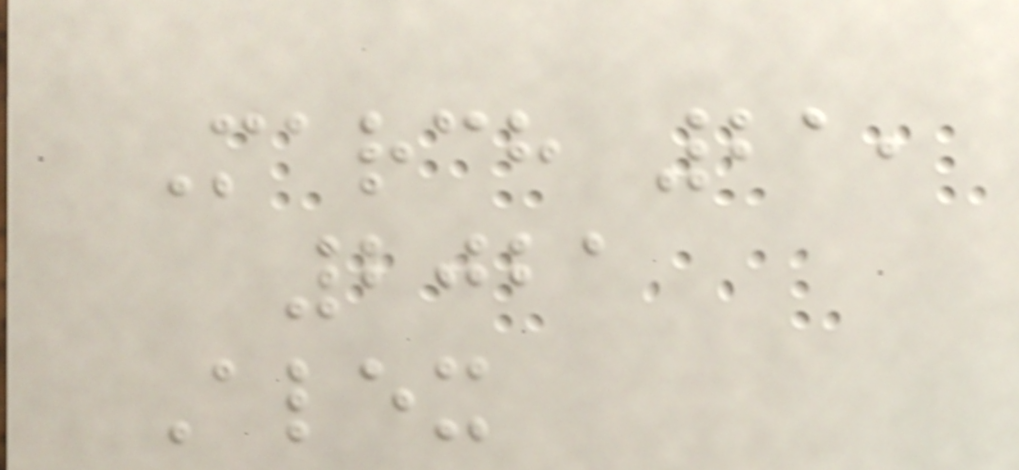March 21,
2021
Alex
